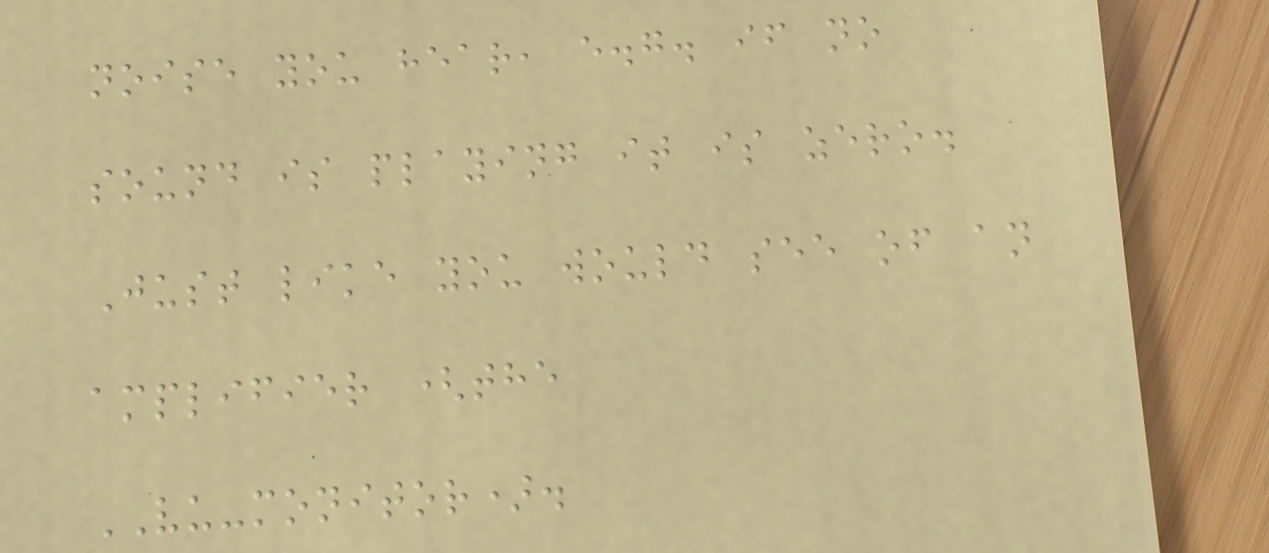noise you hear, e.g. if no
sound is playing it is zero.
Just like you would see of an
amplifier (the
VU-monitor).
